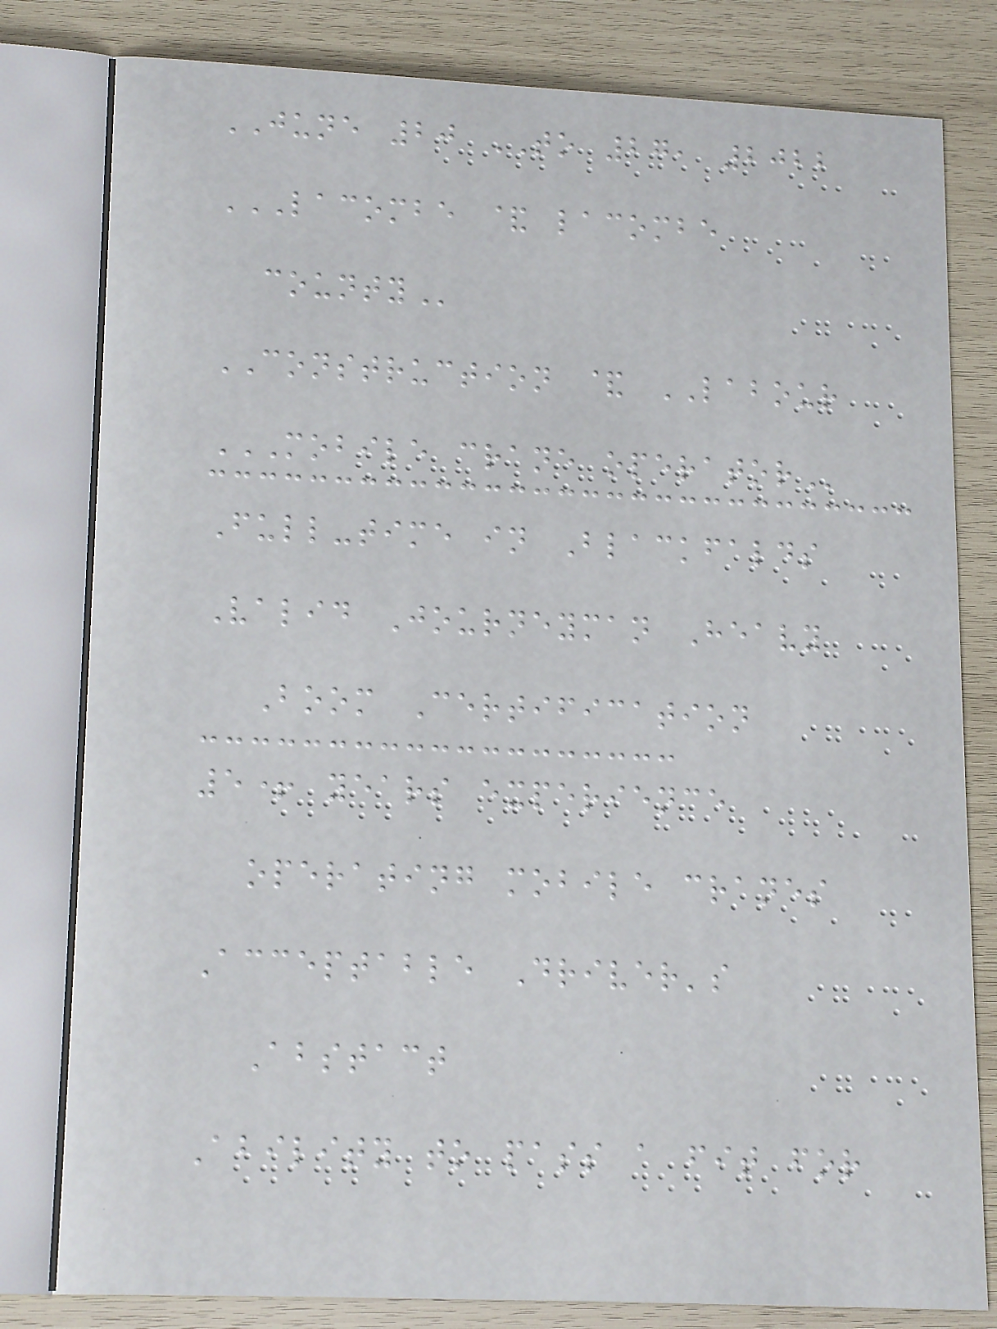JUNE 20 TO 27, 2022
LACOMBE & LACOMBE
COUNTY
CONSTRUCTION & LABOUR
MOBILE CRANE OPERATOR
Full-time in Blackfalds
Valid Journeyman Heavy
Boom Certification
5+ years experience
operating mobile cranes
Acceptable Driver's
Abstact
Ability to pass a fit for
